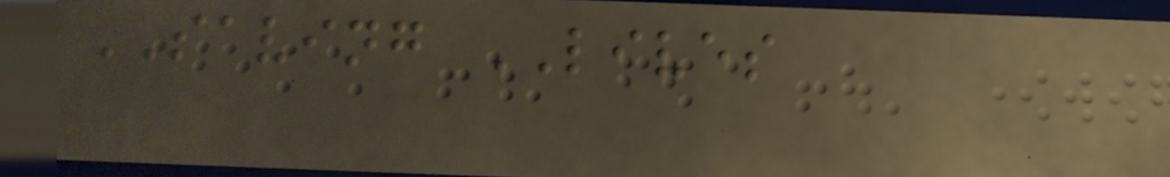SAVING LIVES
